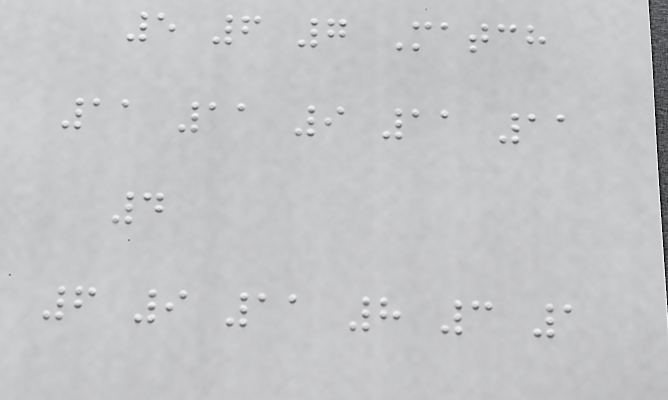5 6 7 Match
11 11 9 11 11
4
6 9 11 8 3 1
